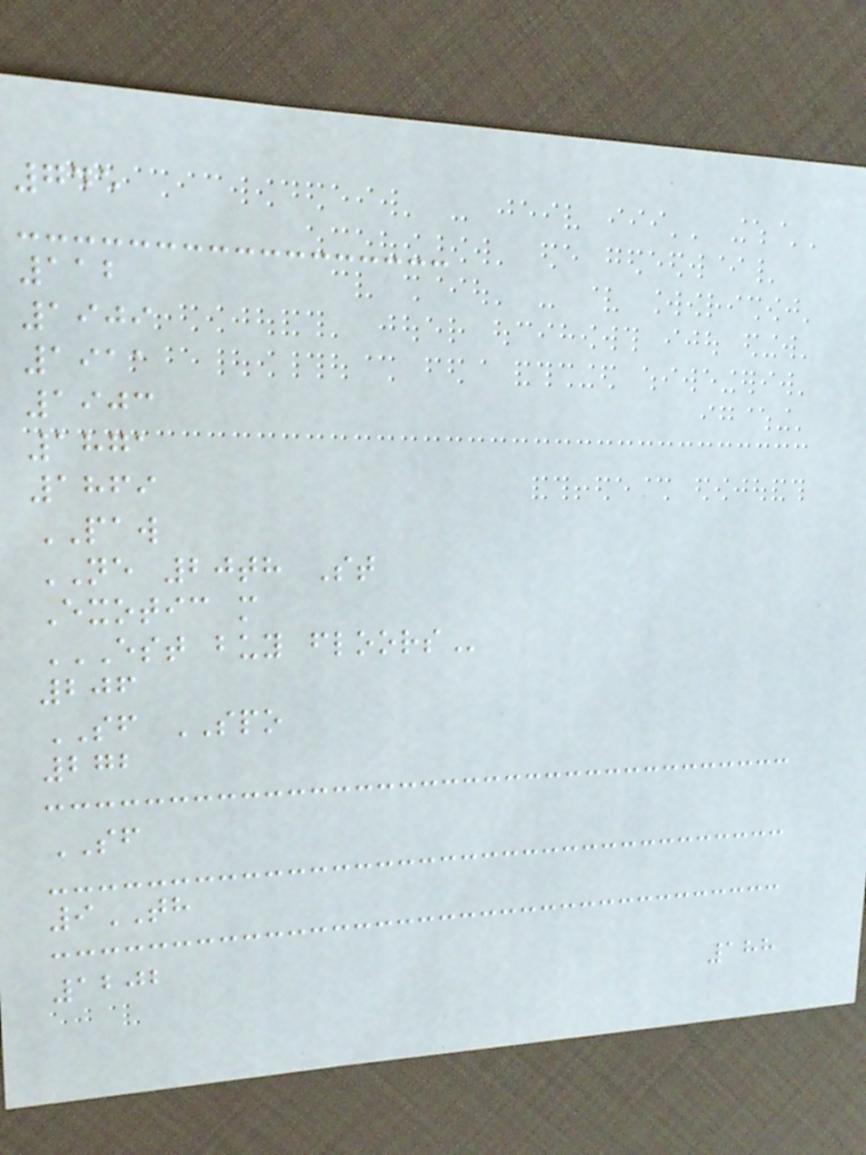745
112
1909
1911
1903
1871
1869
PAW
NE 20th St
Exotic m
EST BUY FLOORS
206
SF SPO
272
SF
9TH
1202
188
